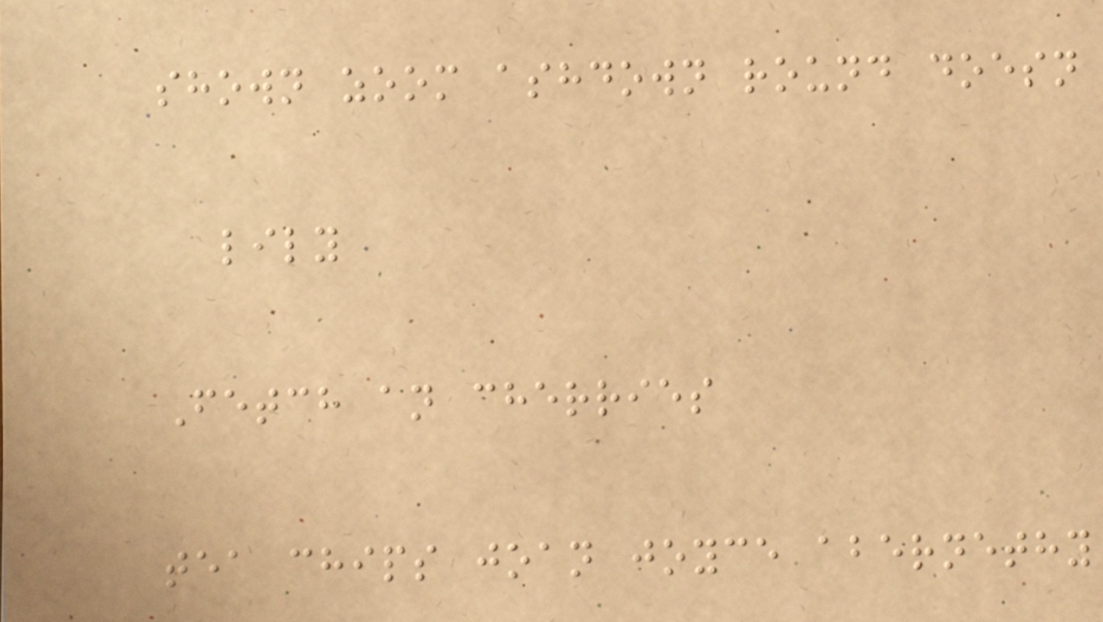shown zoom ashdown round doesn
lily
Fetch an cherries
tea chips joan joyce abernethy
